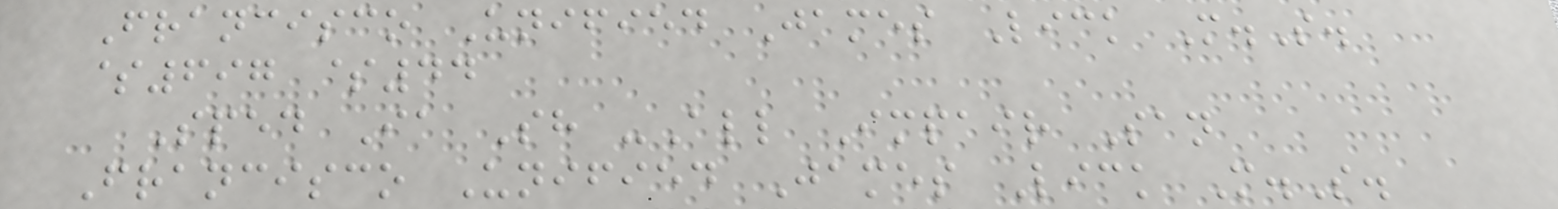Francisco Unified James Lick M.S.
$697 $44
Sped Ia Sh -All Impair San
Francisco Unified James Lick M.S.
